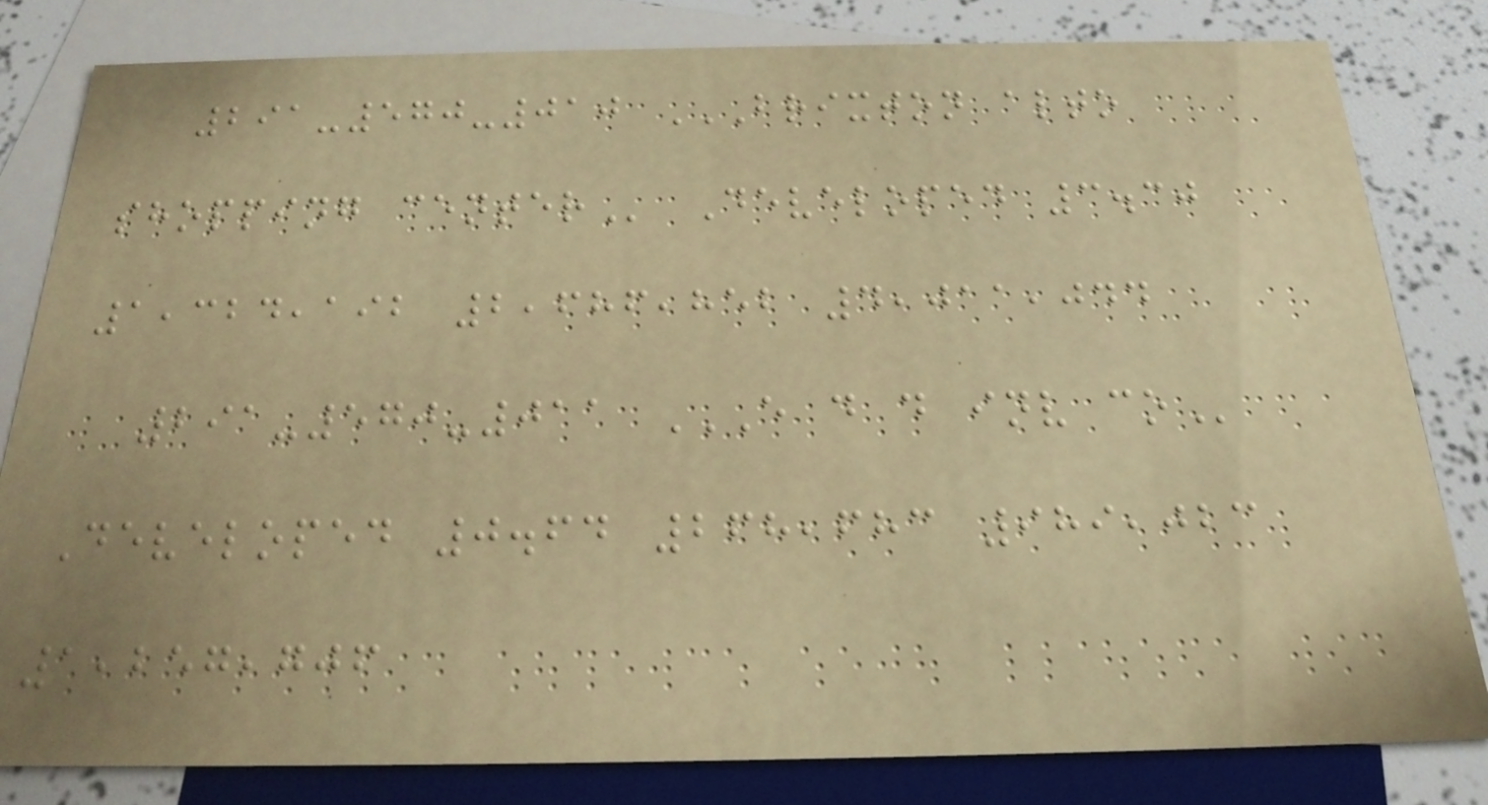291-570-010 BRIXTON ALTO
SHOPPING CENTER Developed 3.30
1,324,192 2,686,852 4,011,044
291-570-011 E D D INV CO
Developed 0.64 268,683 989,023
1,257,706
